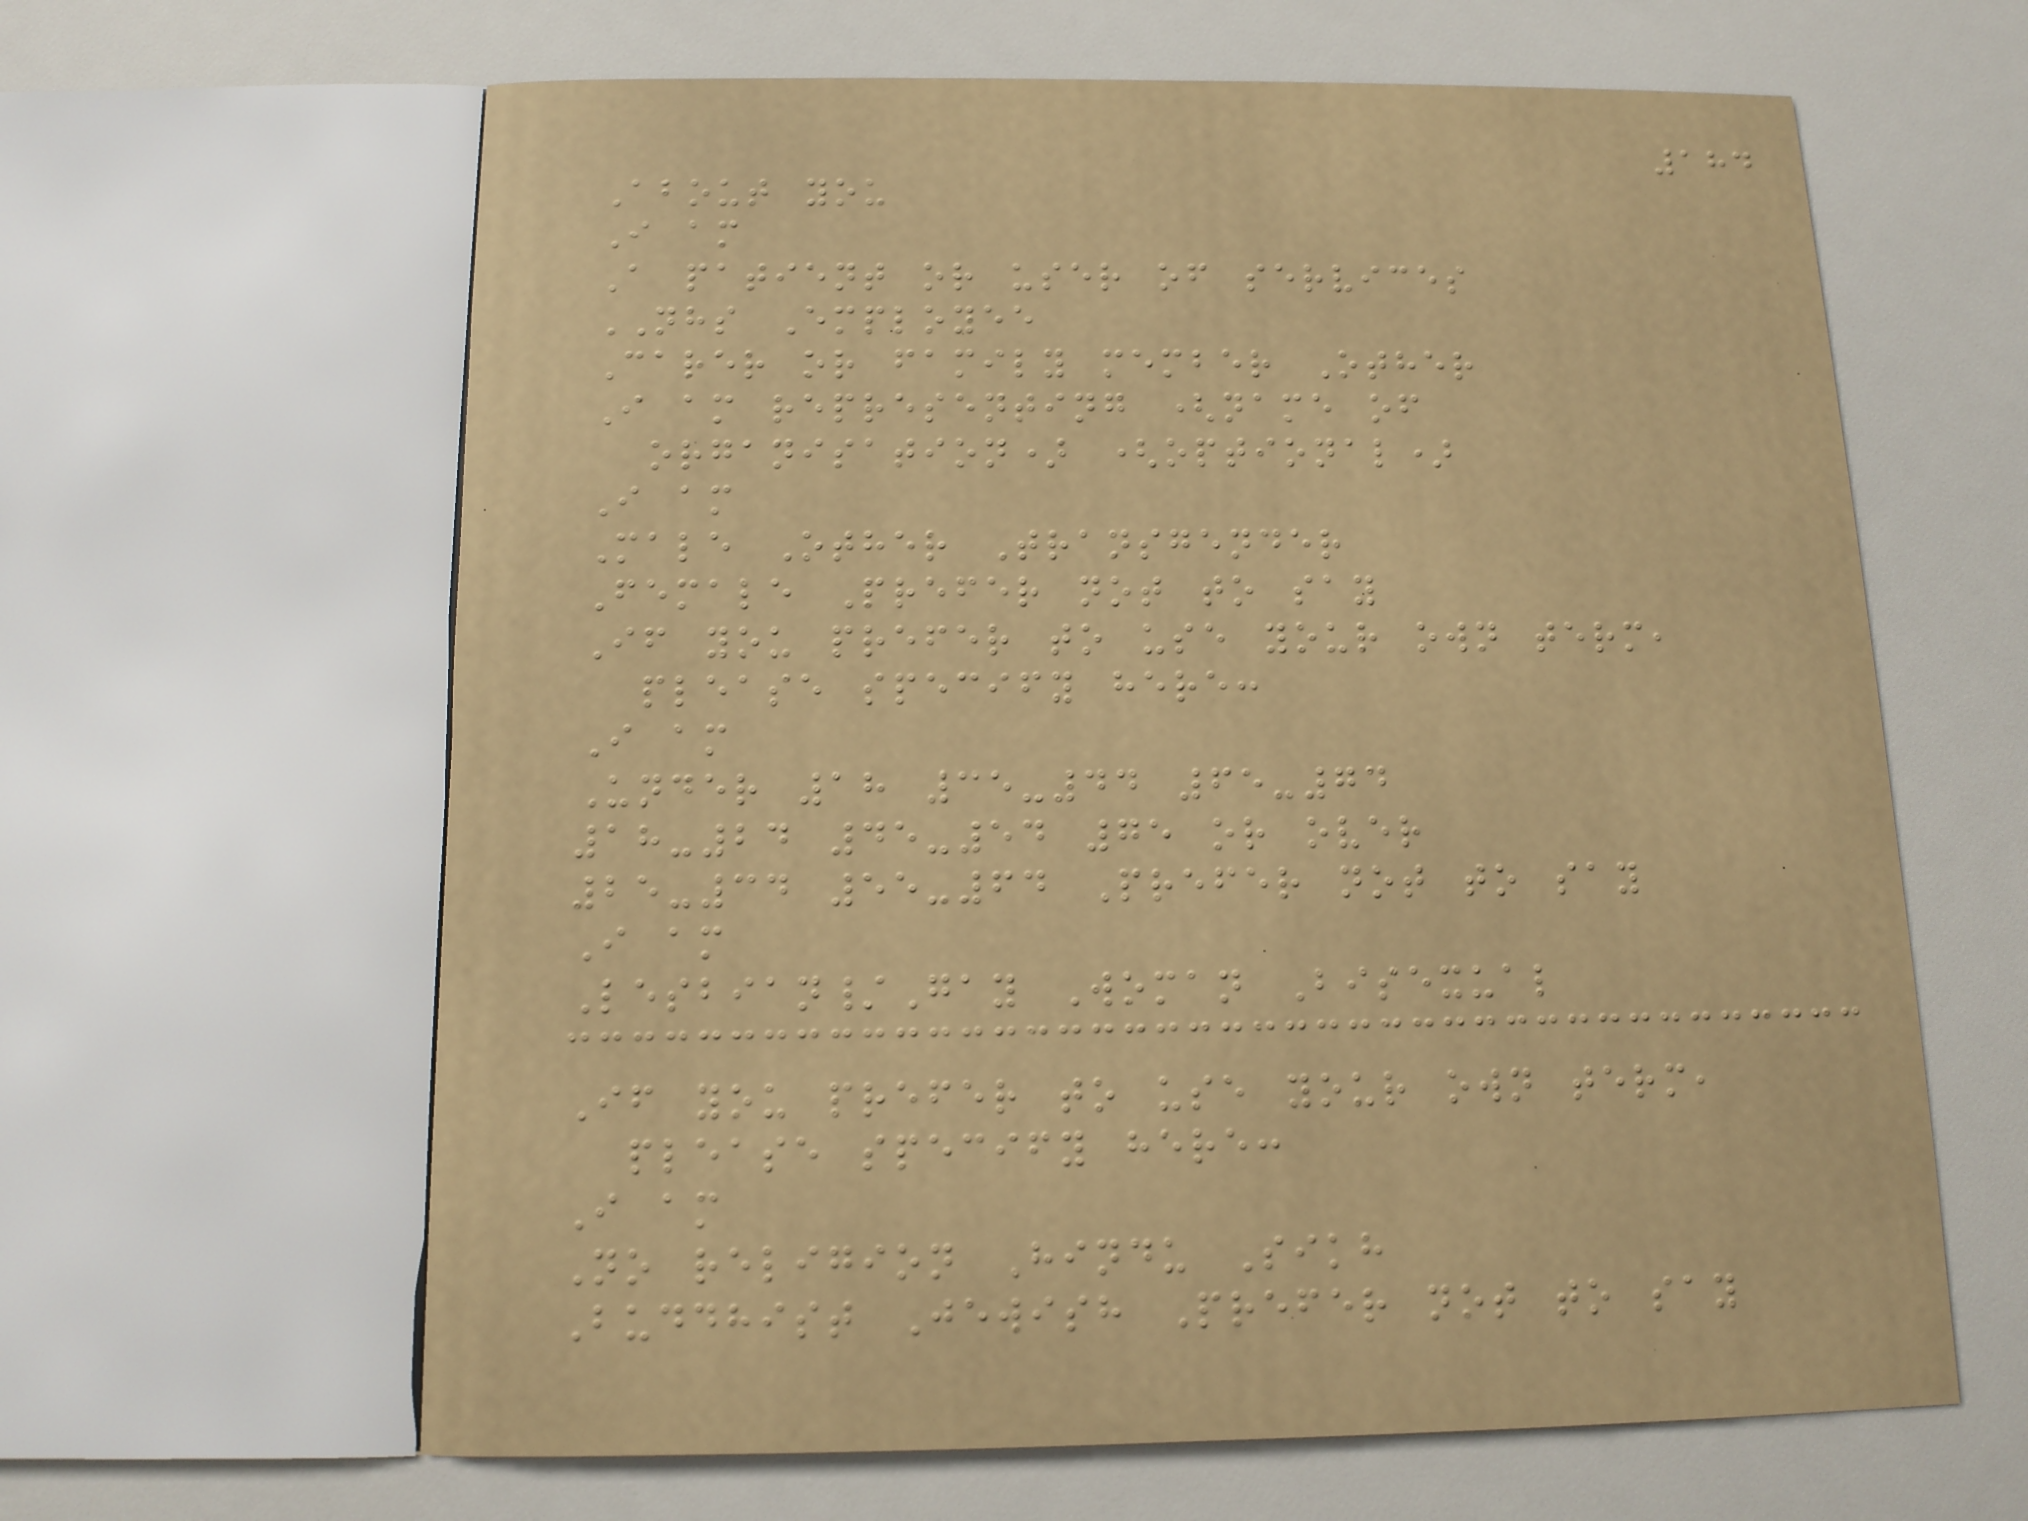184
About you
I am
A patient or user of services
NHS Employee
Carer or family member Other
I am representing (name of
organisation) (optional)
I am
Male Other Transgender
Female Prefer not to say
If you prefer to use your own term,
please specify here:
I am
Under 18 35-44 65-74
18-24 45-54 75 or over
25-34 55-64 Prefer not to say
I am
Lesbian/Gay Woman Bisexual
If you prefer to use your own term,
please specify here:
I am
No religion Hindu Sikh
Buddhist Jewish Prefer not to say
